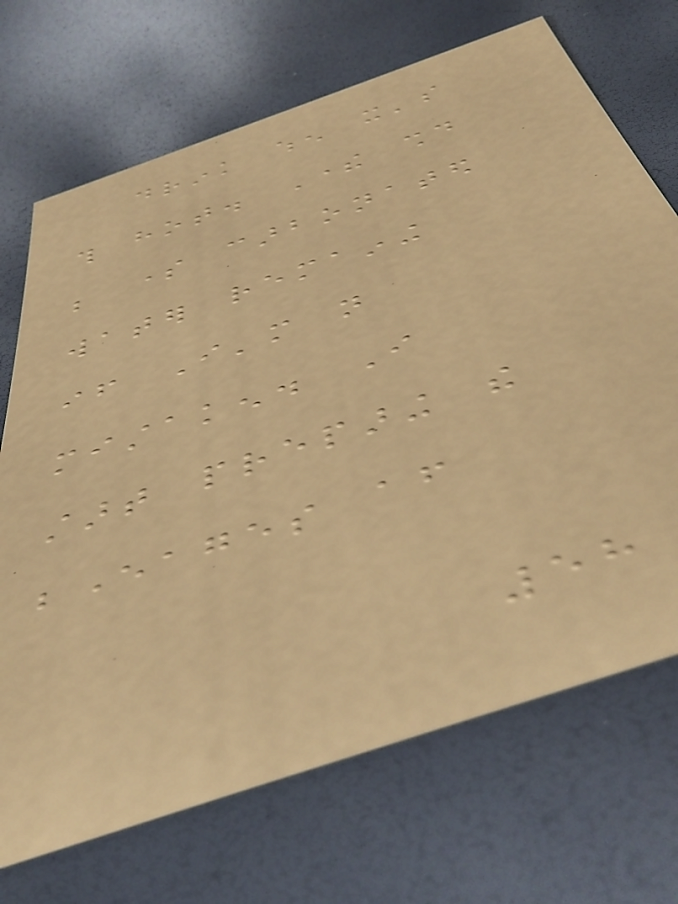drink when it's
this hot. There should
be some carbonated
water remaining
if I'm not
mistaken. I
start preparing the
beverages after
58
